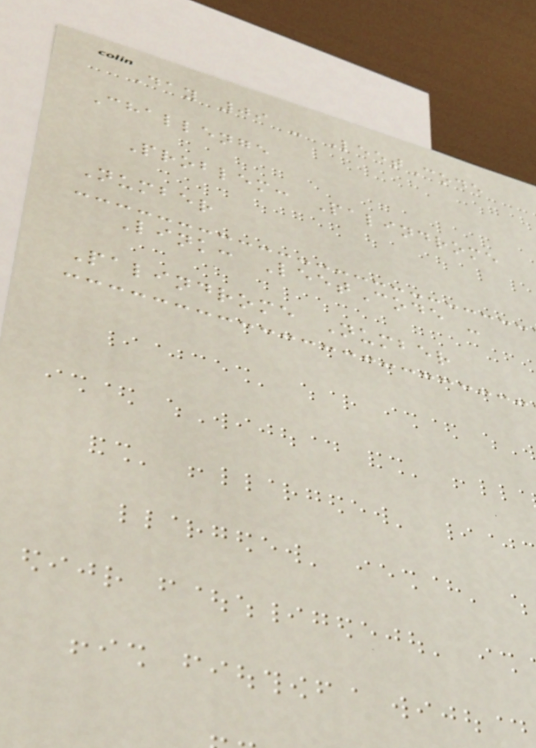Day 09 - LeetCode
Challenge
Problem: Palindrome
Number
Link: LeetCode -
Palindrome Number
